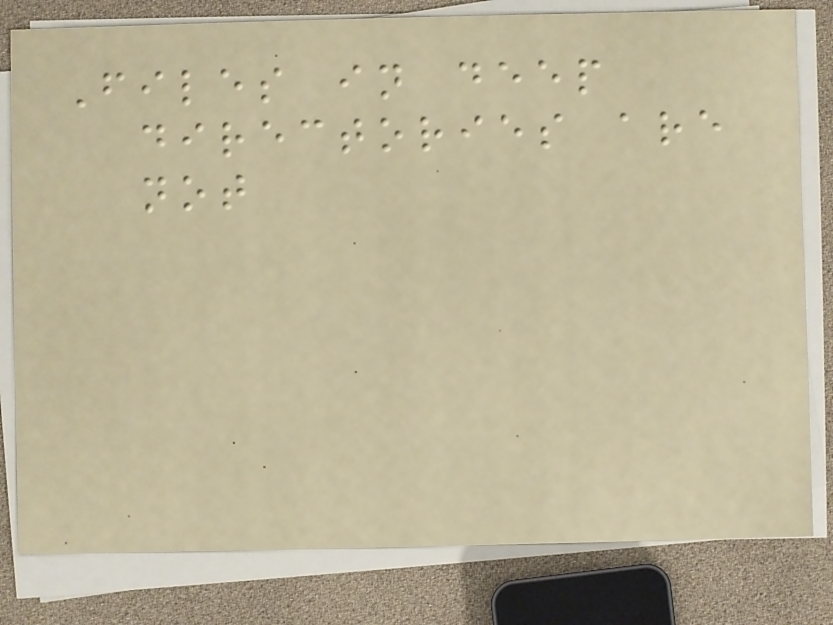Files in deep
directories are
not
